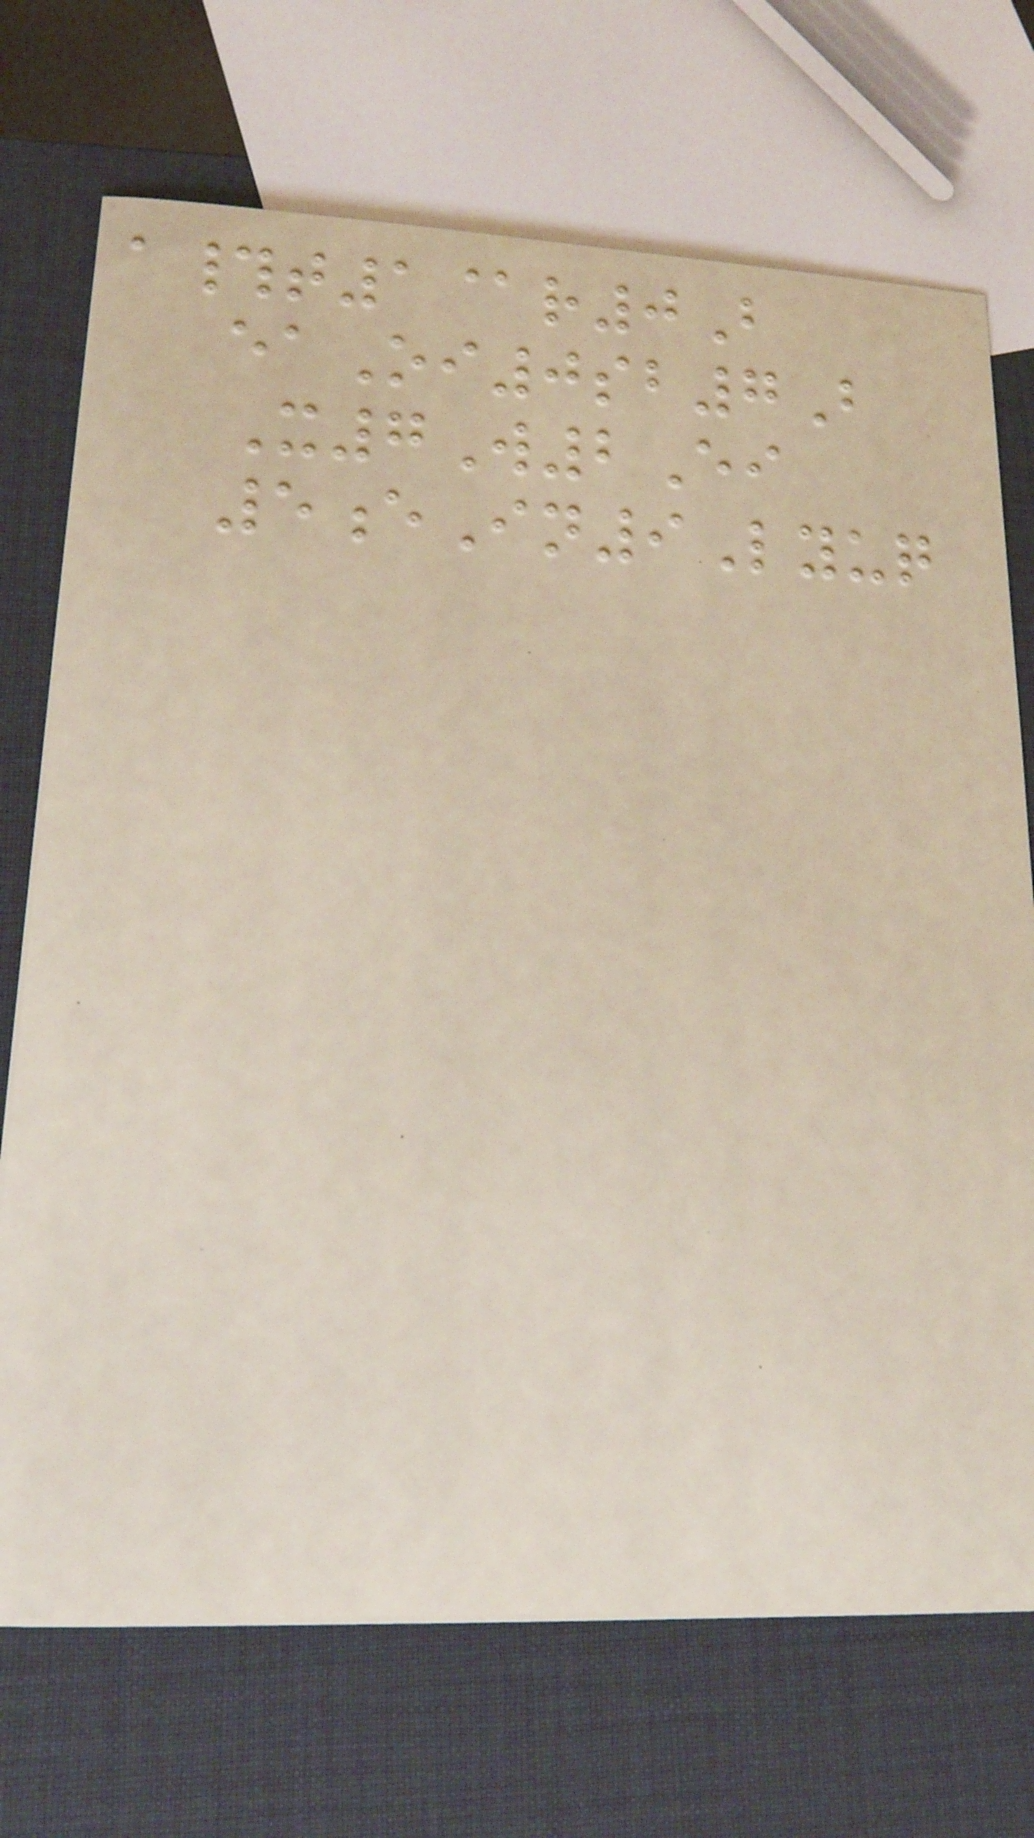a#t1@r0B
eaOi0sb7B
X7W2Ei
5eIn9Lyuq
